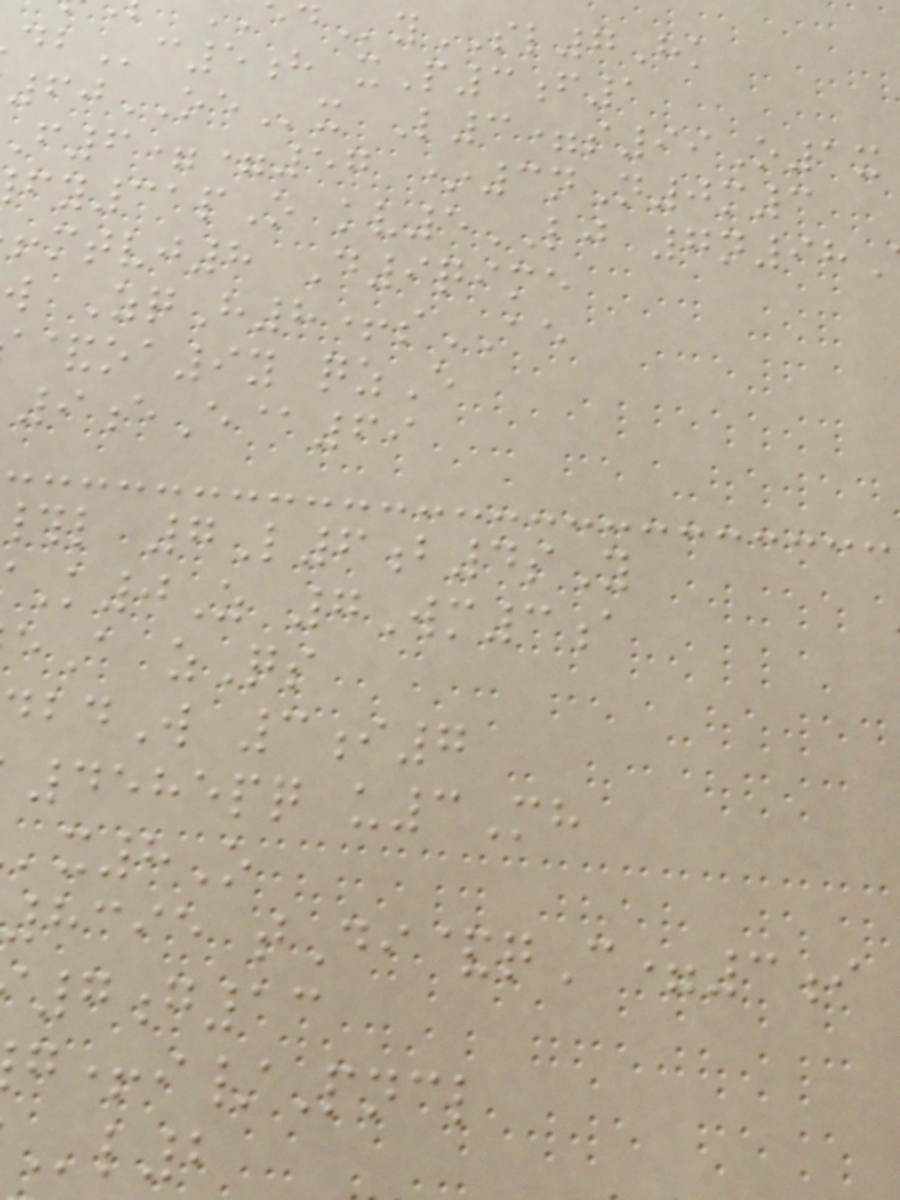ySL7Hk
c5h xP3f1
60OEx L3=s99O1x
f6==57 *3nN0m3
y31pO kv5LJ 7n98
mtvj8 D9qime
w ZqH8+sAE
&oa9y qzE
9eE@69
l 7L6b4sY
K0Z 7Wm3a
A zQs
bdW 3i7
4585pq u3Mh
x8O
8395 tDi&qC=3i
7g13
+i/Pncl
